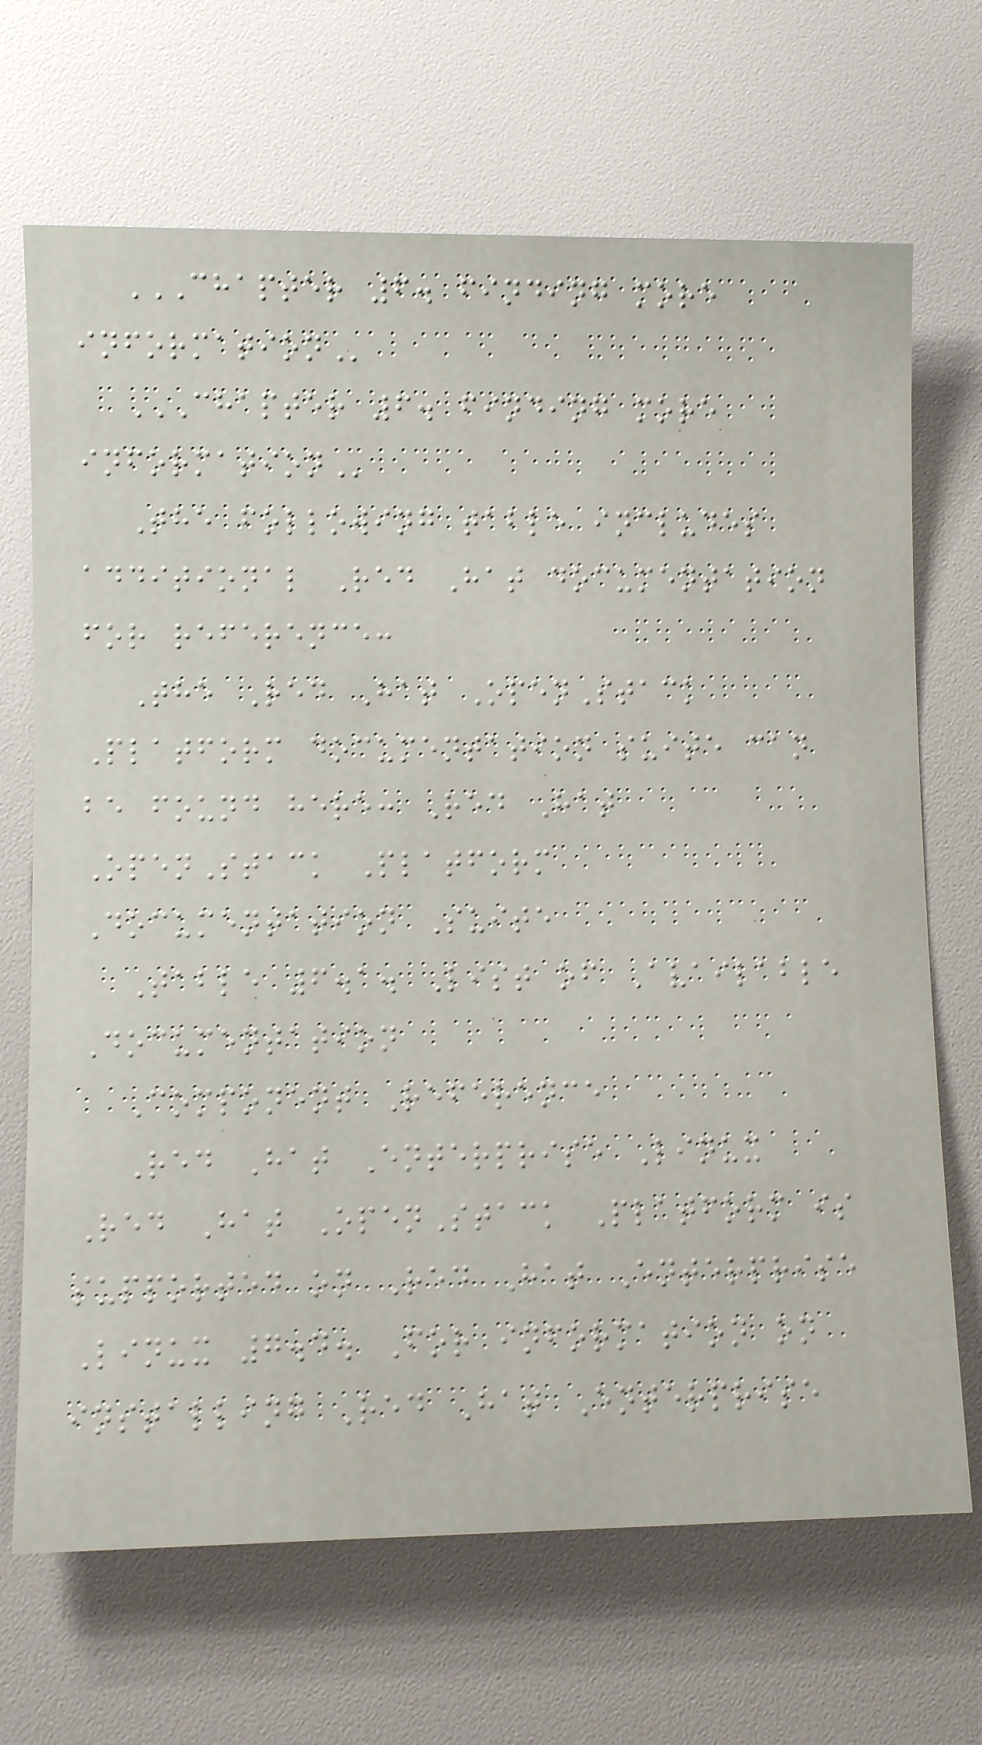CHAPTER 6. FINDING MORE
INFORMATION
CHAPTER 6. FINDING MORE
INFORMATION
The following table includes
additional Red Hat documentation
for reference:
The Red Hat OpenStack
Platform documentation suite can
be found here: Red Hat
OpenStack Platform
Documentation Suite
Table 6.1. List of Available
Documentation
Component Reference
Red Hat Enterprise Linux
Red Hat OpenStack Platform is
supported on Red Hat Enterprise
Linux 7.4. For information on
installing Red Hat Enterprise
